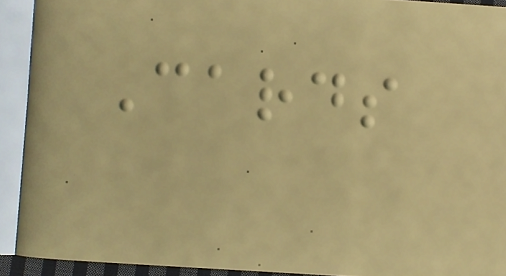Cards
